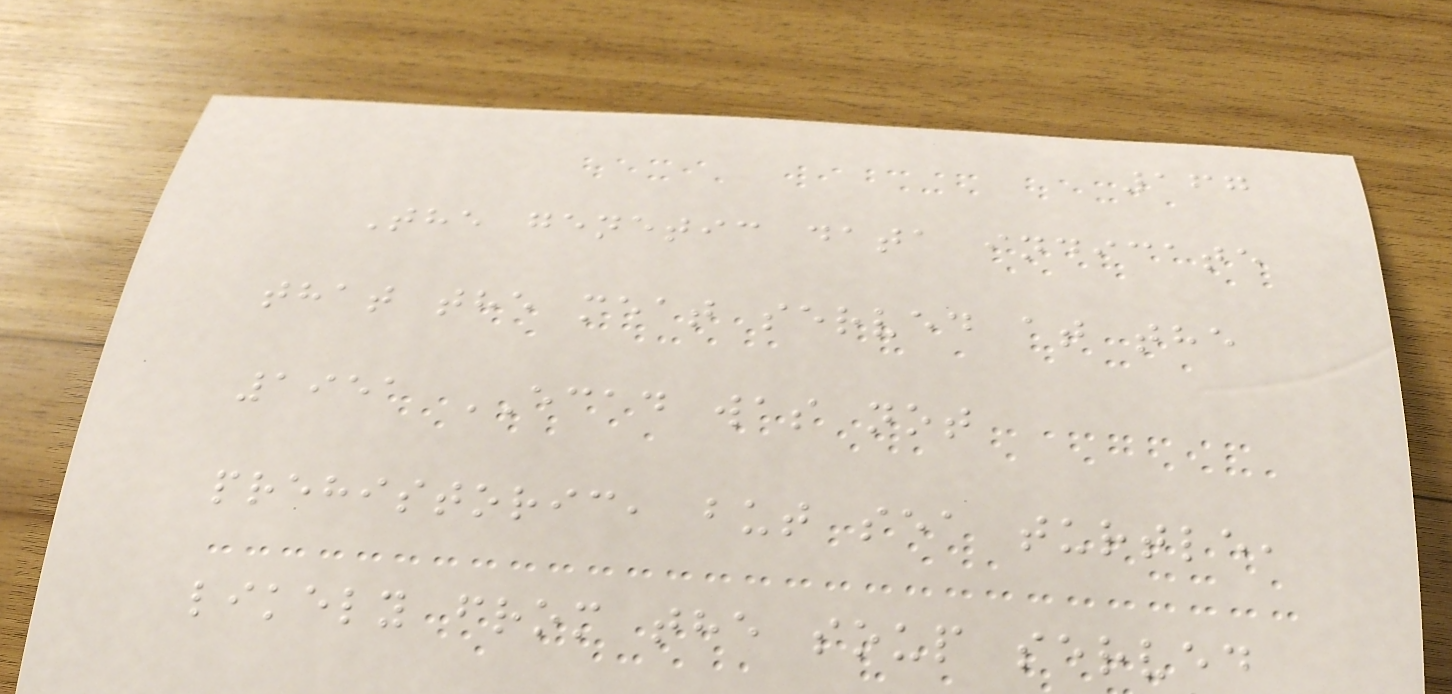167
The genetic data indicate
that the meat served at the
1951 ECAD was not
prehistoric, but sea turtle,
likely from the soup served
